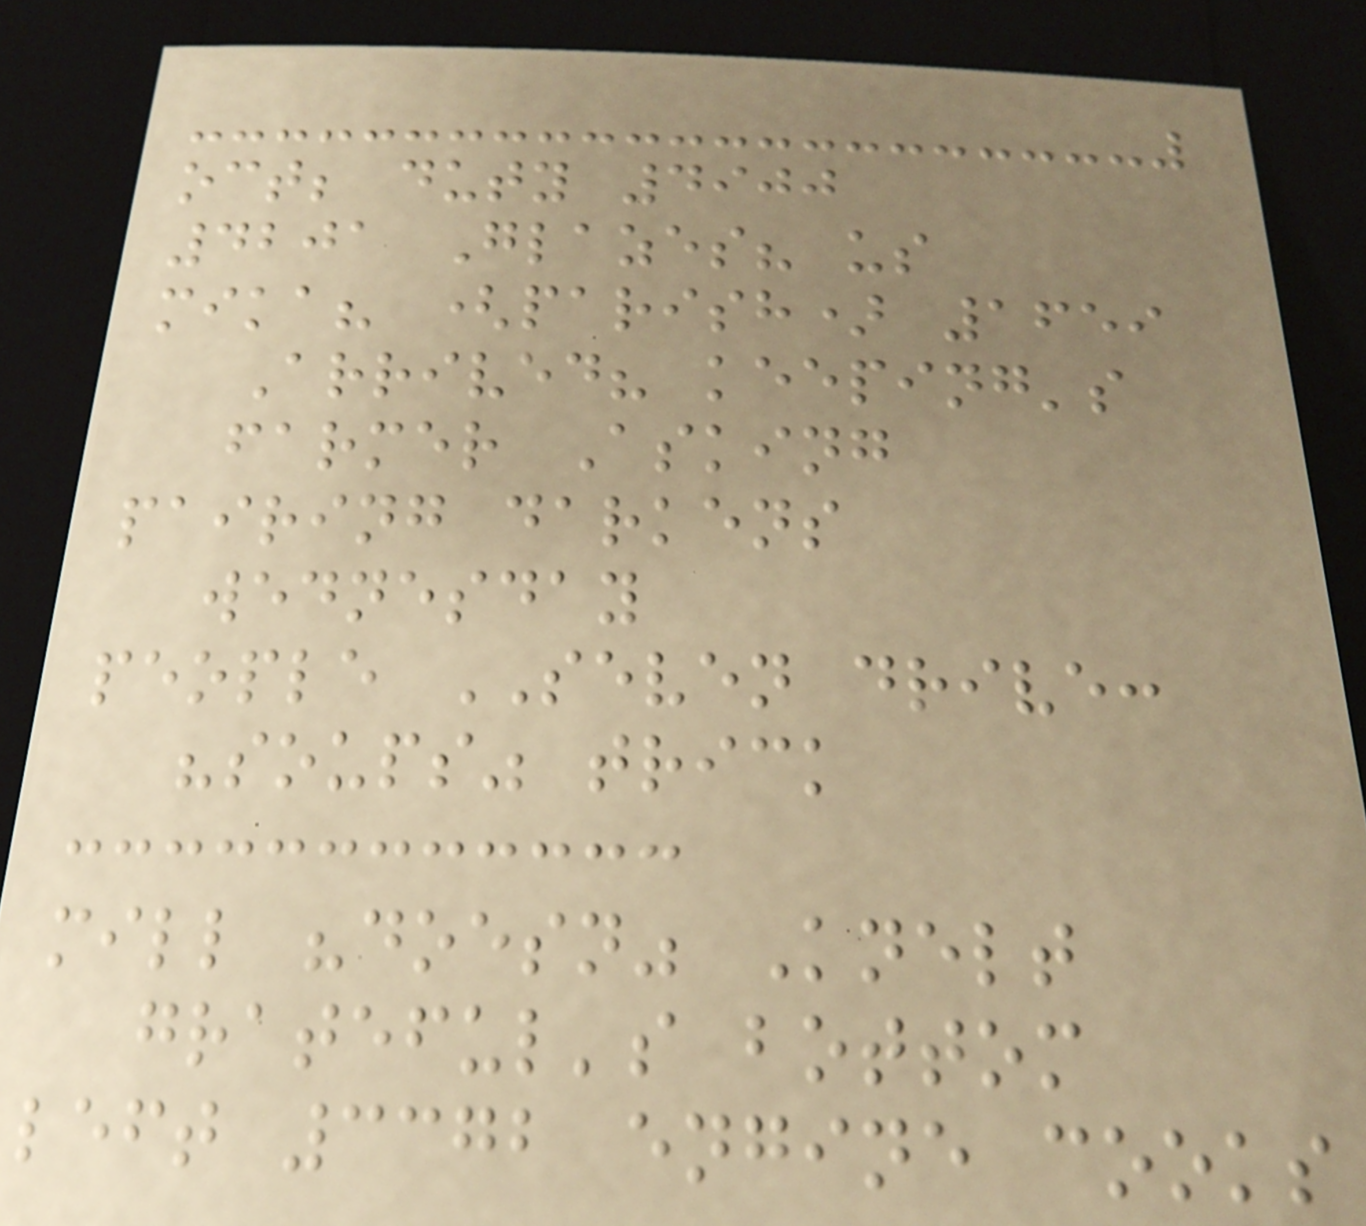oct; duty 4900
4201 Glazes? us
mika? (parish) 1659
Arrived? keeping's
farmer Asking
pairing darkens
wednesday
people SEVEN drive:
"soups" trick
mill "doesn" Knelt
grateful's bottom
left 3372 engine cooks
